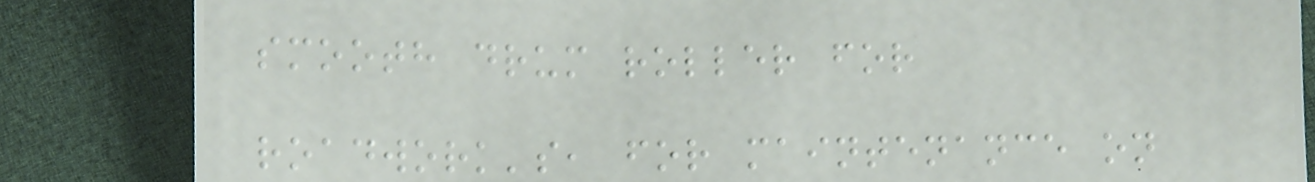smooth drum roller for
roadwork's, for maintenance on
